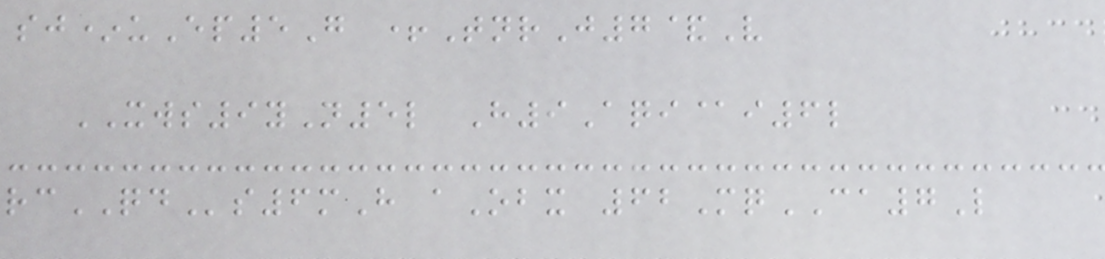sj*uEp5G +TnrJ7&V
XWS9yN5l H9Aqi@i6l
rcQDs6mH aObx 62MqCA7L
